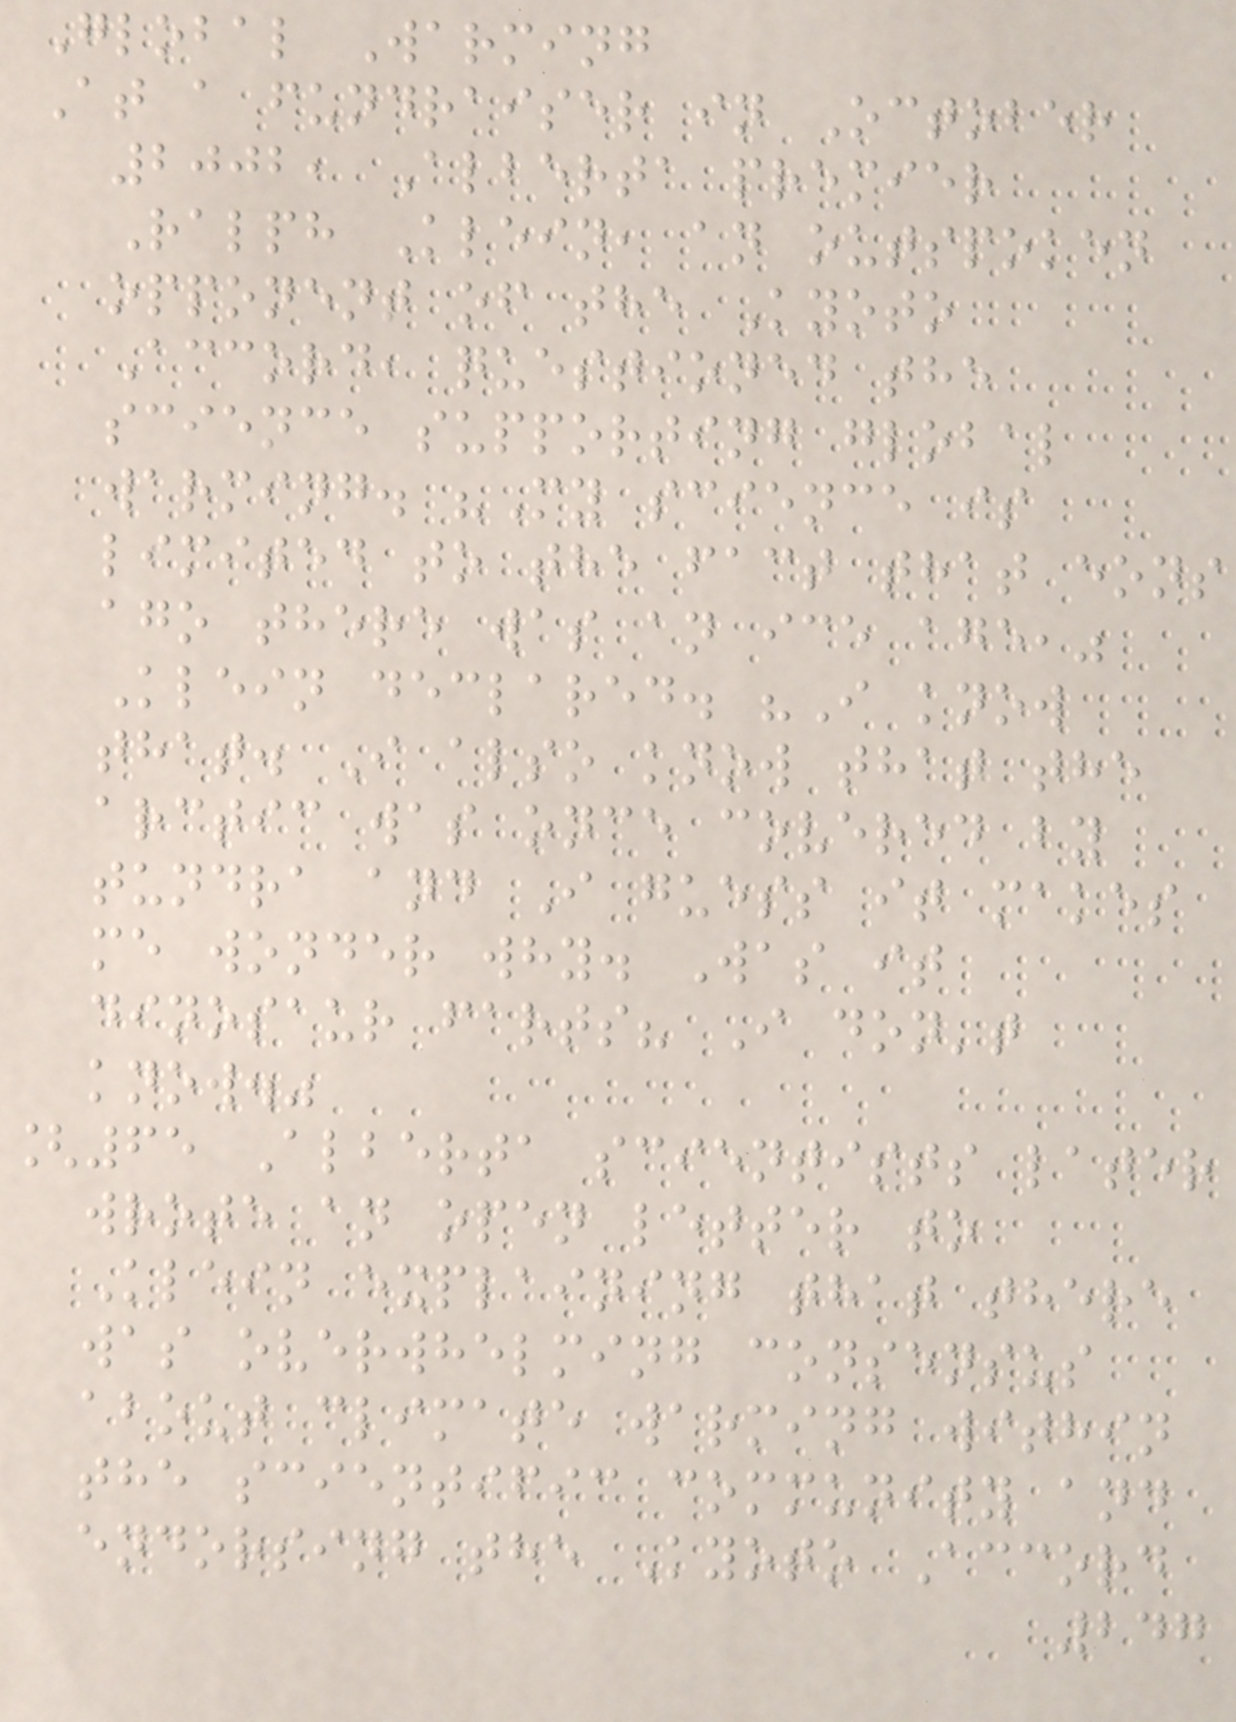Global Warming
At a fundraiser in October
2002, Alberta premier
Ralph Klein, an outspoken
opponent of the Kyoto
Accord, questioned the
science supporting global
warming. "My science is
limited to the fact that eons
ago there was an ice age,"
Klein declared. "I know
that. I also know that the
arctic was once covered by
tundra and I guess it makes
me wonder why. Was it
dinosaur farts? I don't
know."
[65 Alberta scientists later
wrote an open letter to
Klein explaining that there
was overwhelming consensus
about climate warming within
the scientific community and
endorsing the Kyoto Accord
247
